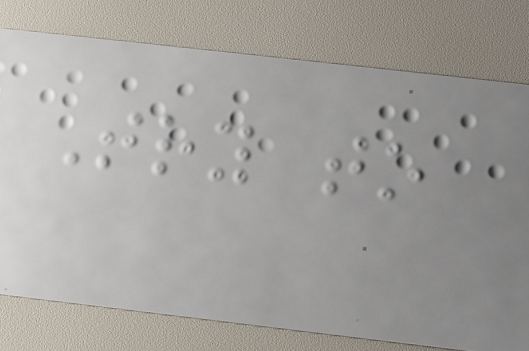Try to
